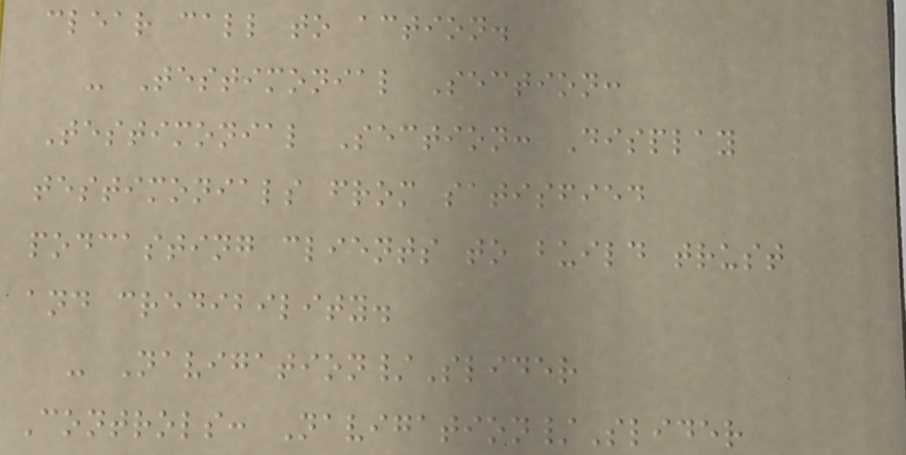clear call to action.
- Testimonial Section:
Testimonial Section: Display
testimonials from satisfied
podcasting clients to build trust
and credibility.
- Navigation/Slider
Controls: Navigation/Slider
